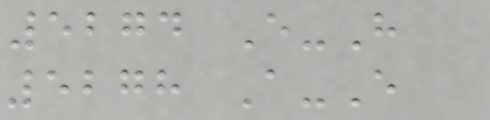5274 E-H
5278 A-E
